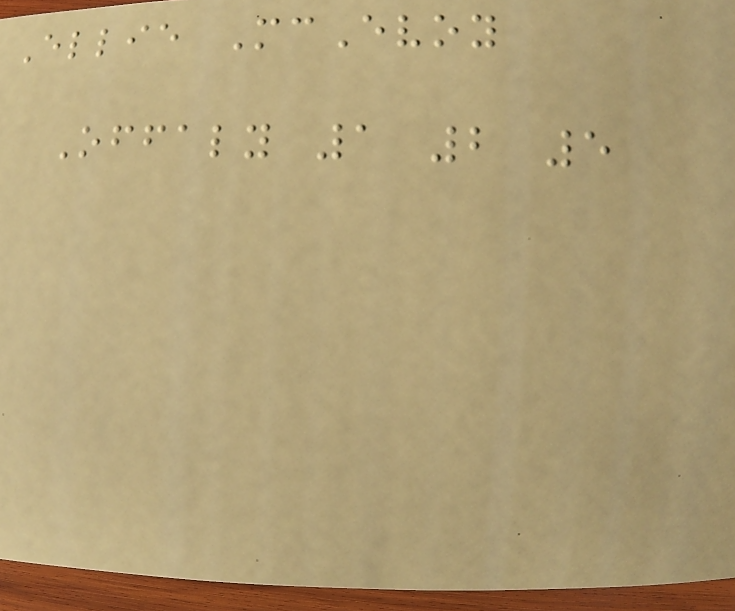Ellie McEvoy
Offaly 1 2 5
